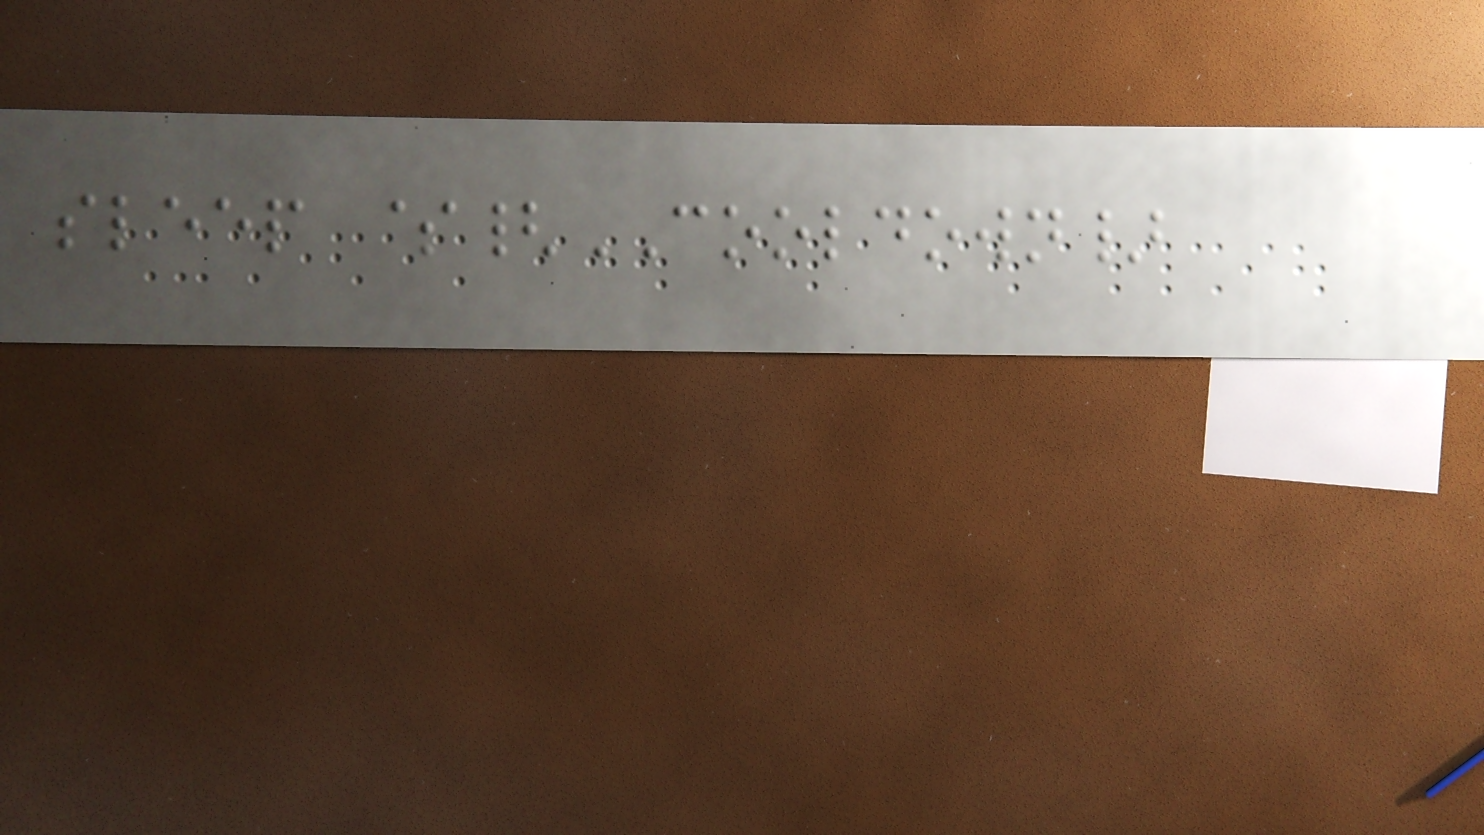sleep ${COOLDOWN}
